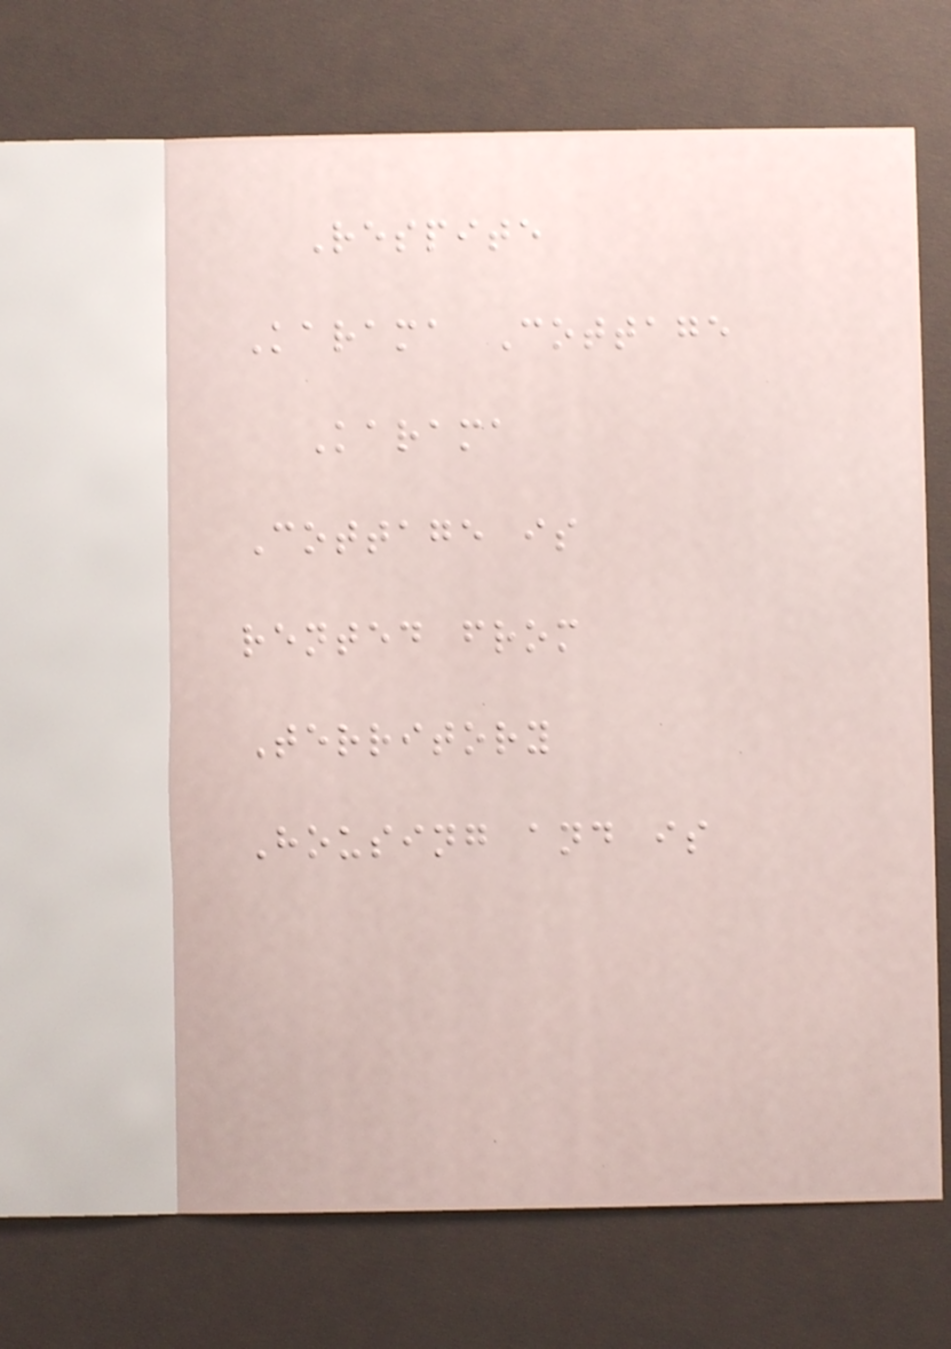Respite
Karama Cottage
Karama
Cottage is
rented from
Territory
Housing and is
